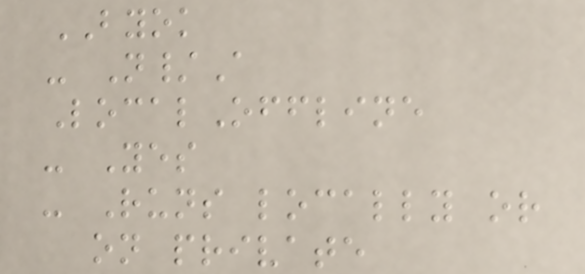BYOK
- N/A
LocalOffline
- Yes
- Runs locally or
on private
